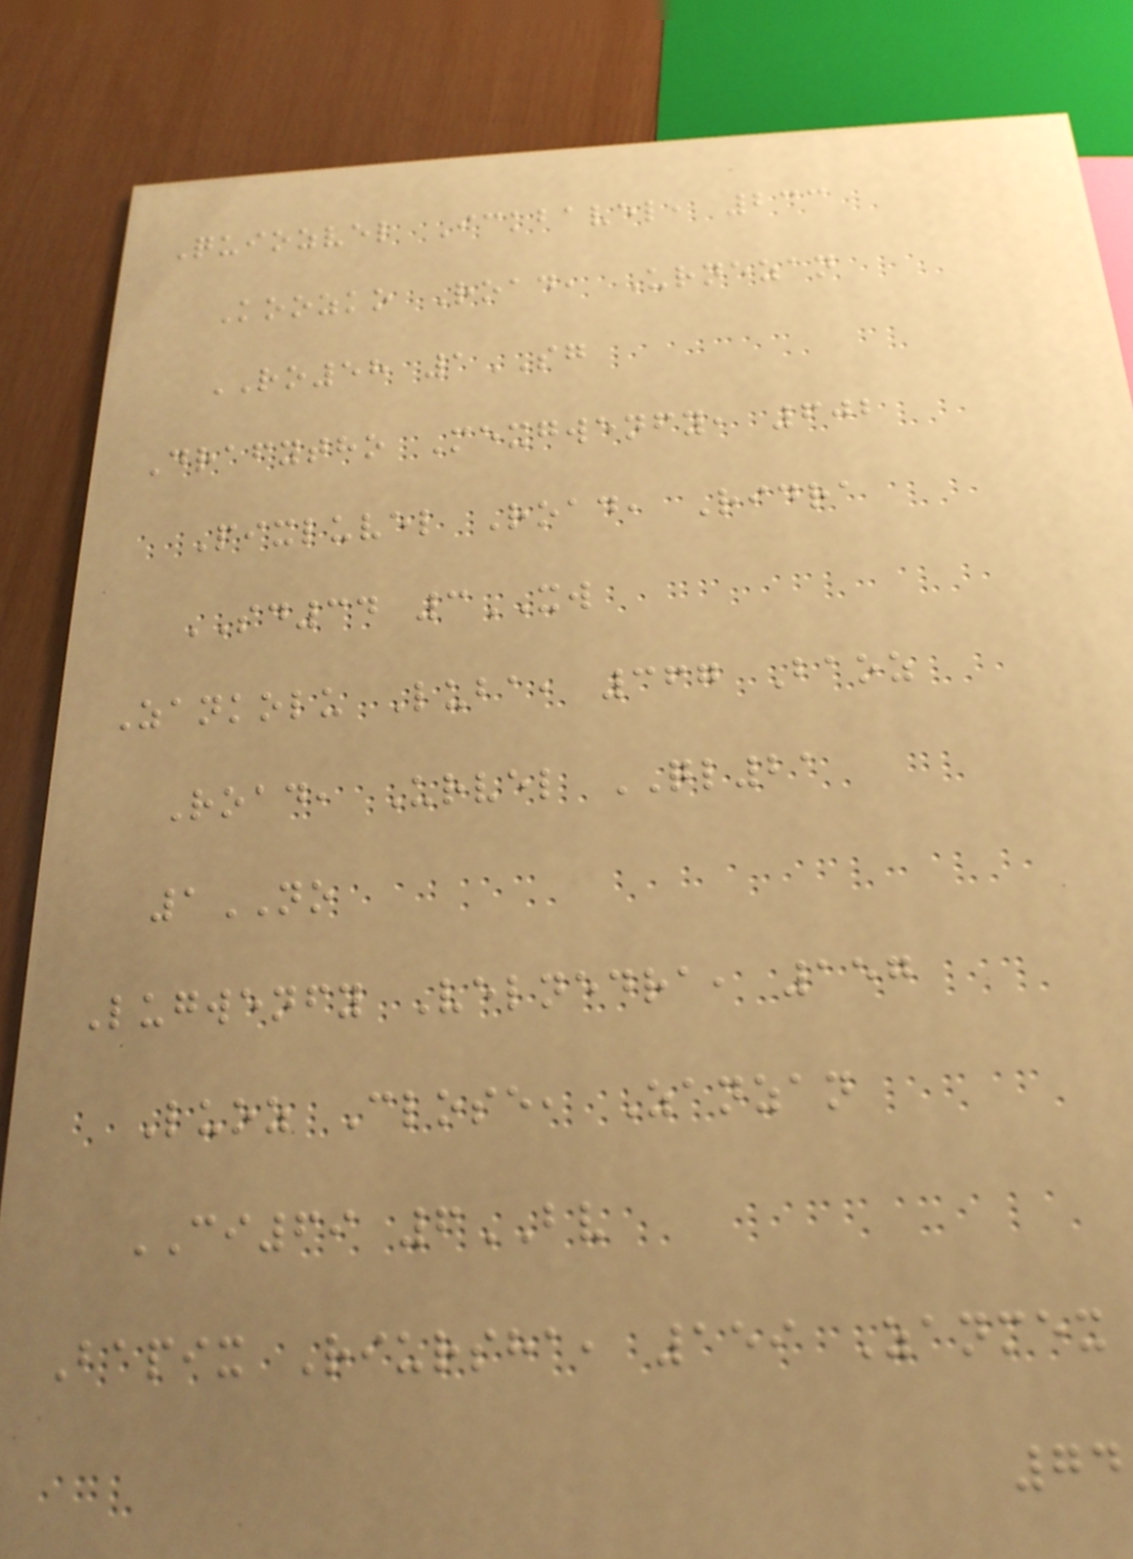Quiozvel Ickbavel, 233
Koozko Road, Urnezan
RO58 1SG
Drafytho Mexgwenfy, 602
Pixluvel Road, Ridra
SD34 3XW
Zankolu Luba, 367 Baoz
Road, Urvel QL21
1NO
Lugwenfy Velnedra, 157
Luoz Close, Zanzan
CI69 6BV
Bapix Riursha, 159 Zanmex
74
